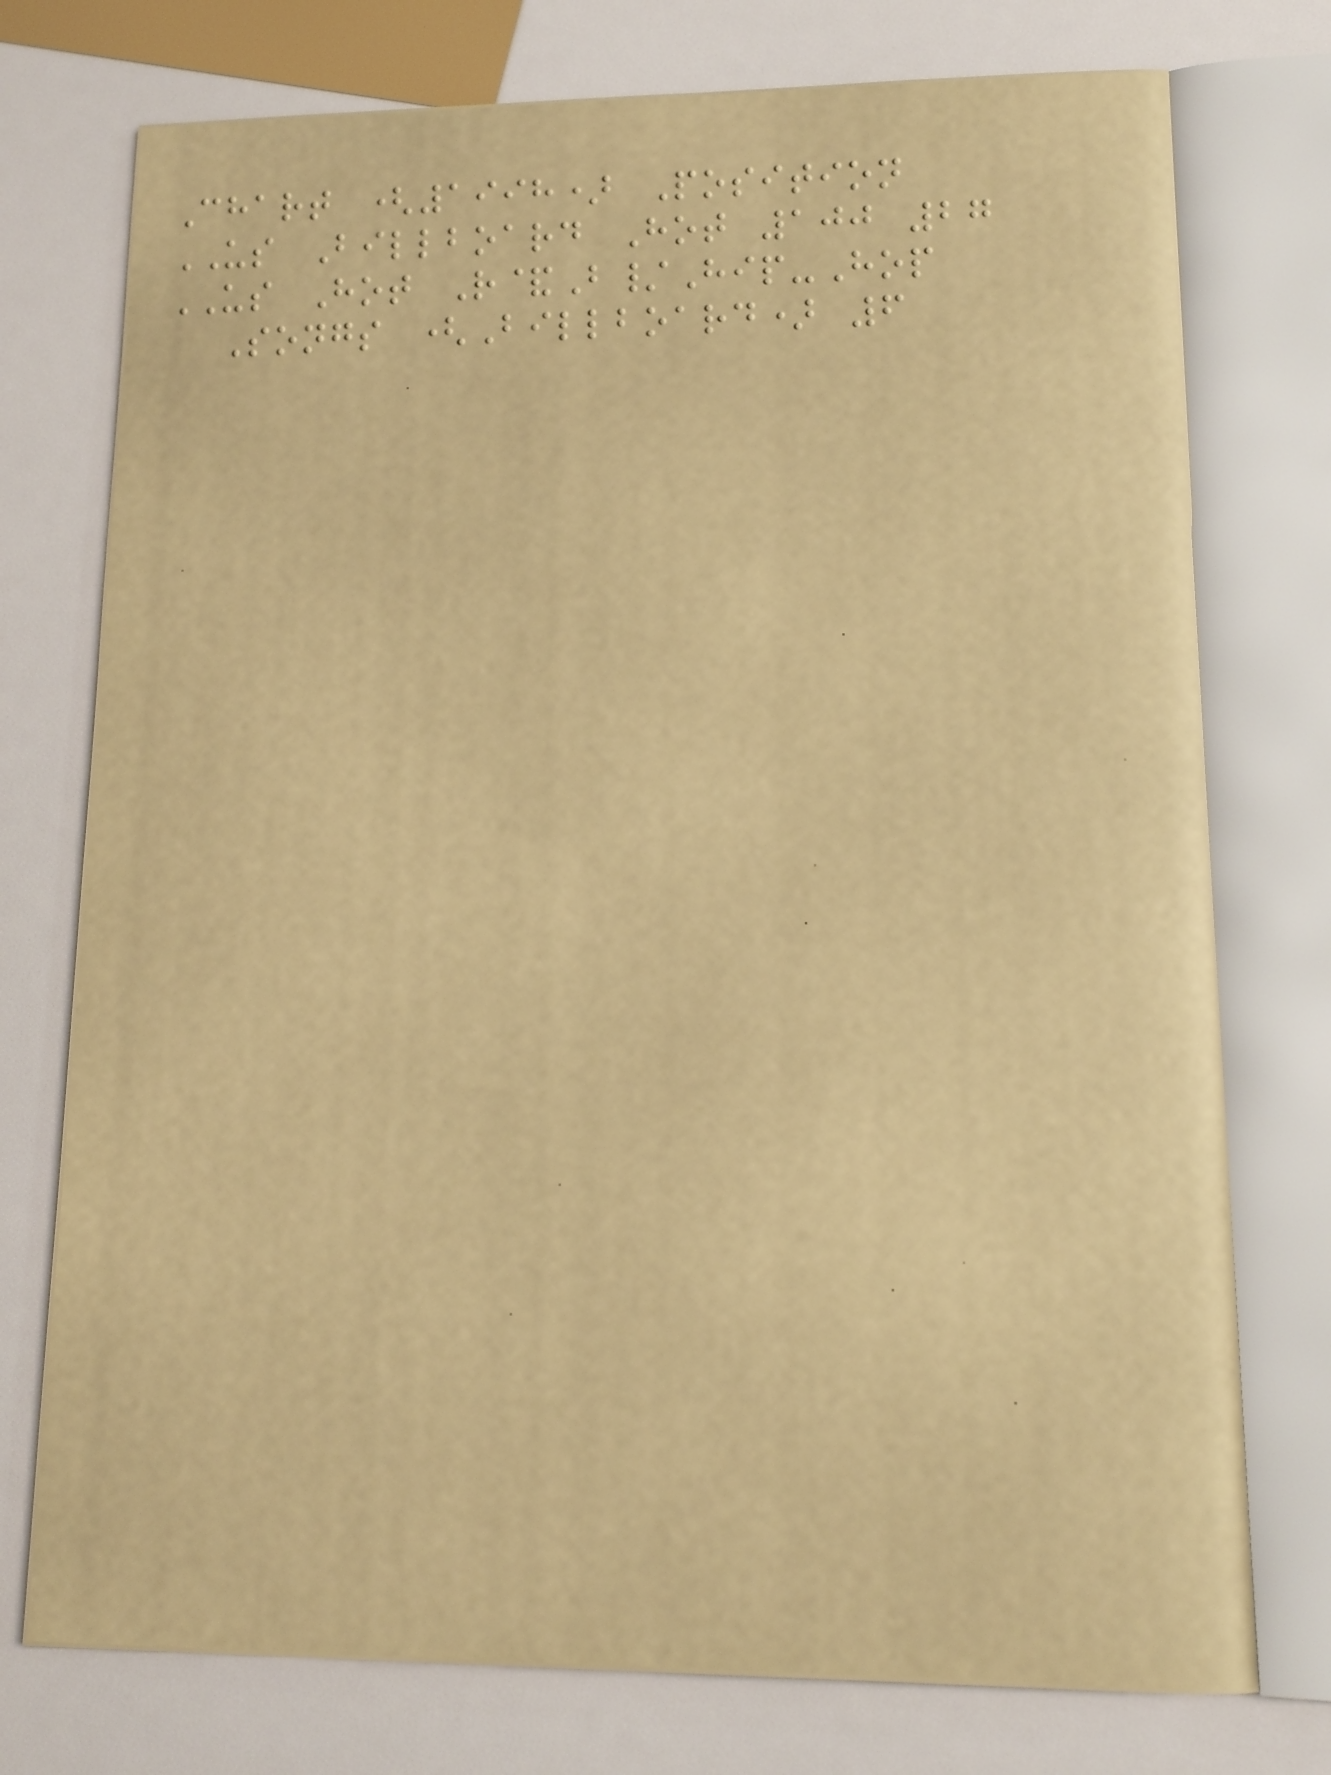Chart (1998) Position
US Billboard Hot 100 27
US Hot R&B/Hip-Hop
Songs (Billboard) 6
